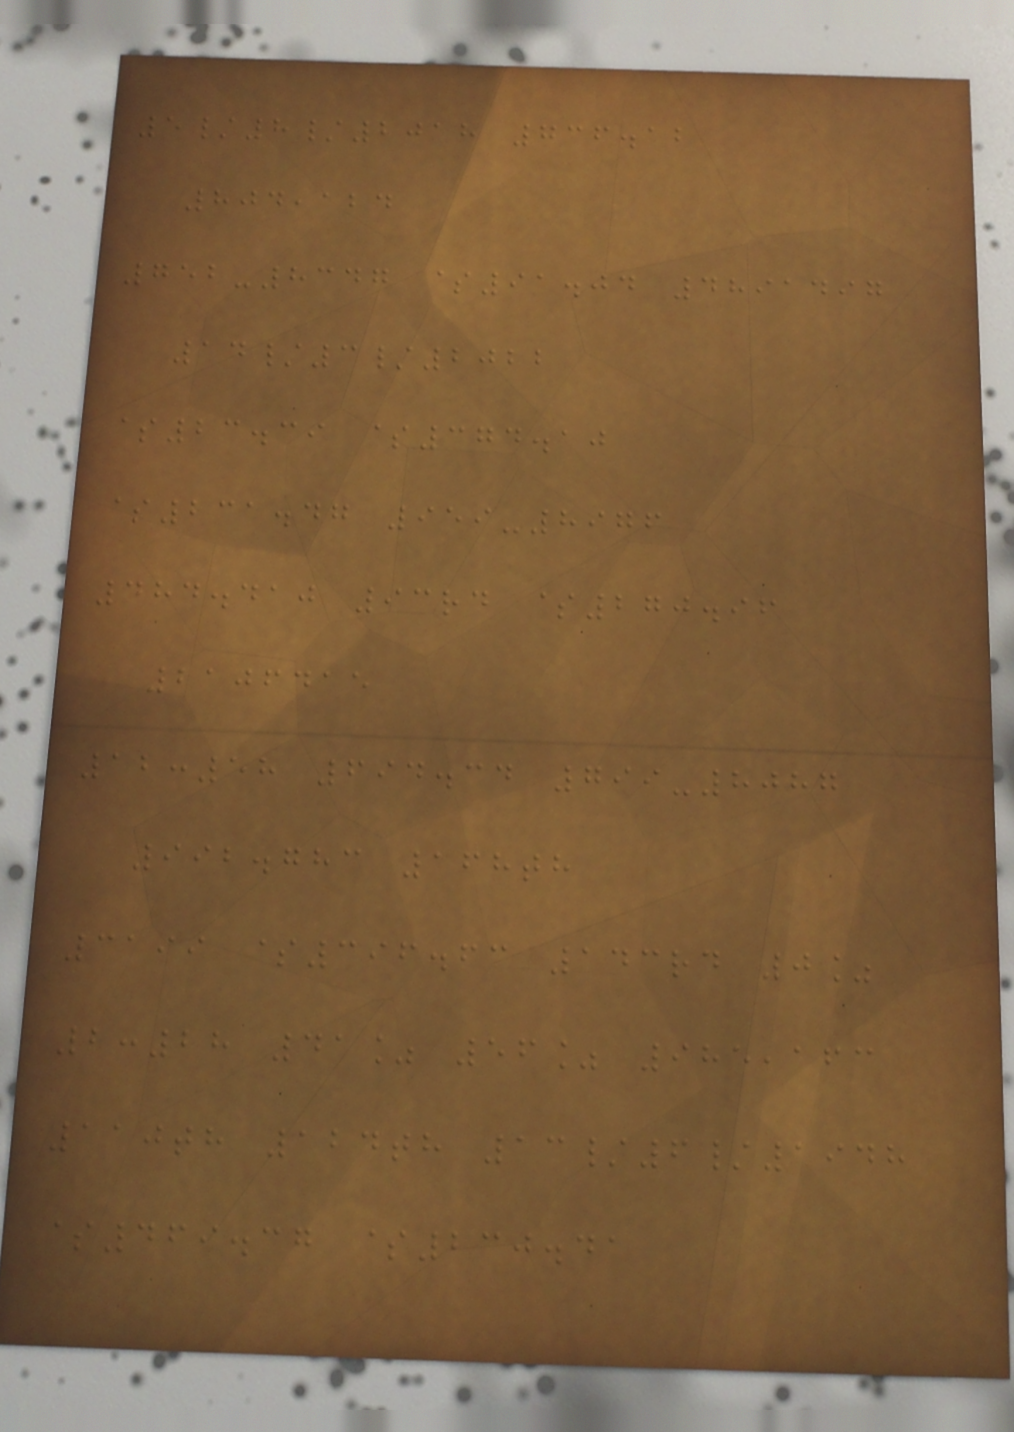5/8/2018 736.12
804,124
752-8347 $91.04 4891497
14/3/2022
$23.39 $374.10
$231.47 959-8976
484.410 93rd $270.96
2106415
12:58 694.34 799-8087
992.783 168th
3199 $396.63 143rd 0%
2:28 41% 56% 985,163
110th 124th 13/6/1948
$469.37 $230.41
